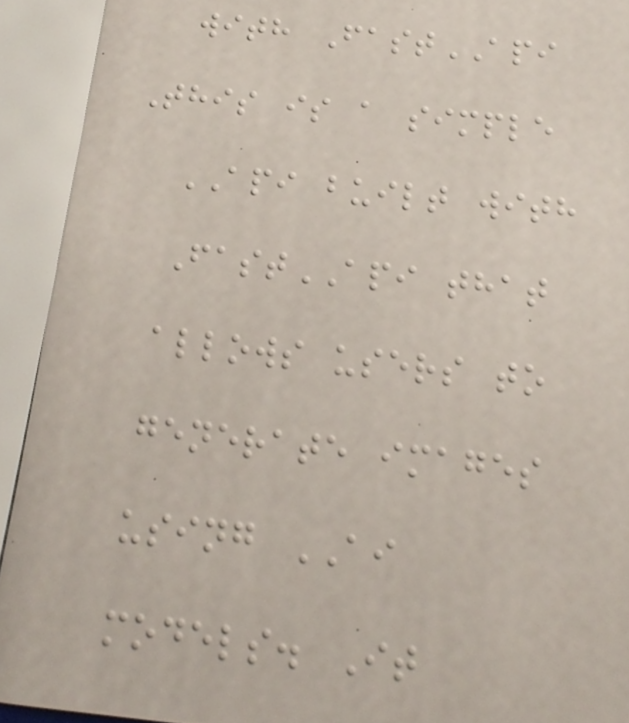with FastAPI
This is a simple
API built with
FastAPI that
allows users to
generate images
using AI
models. It
